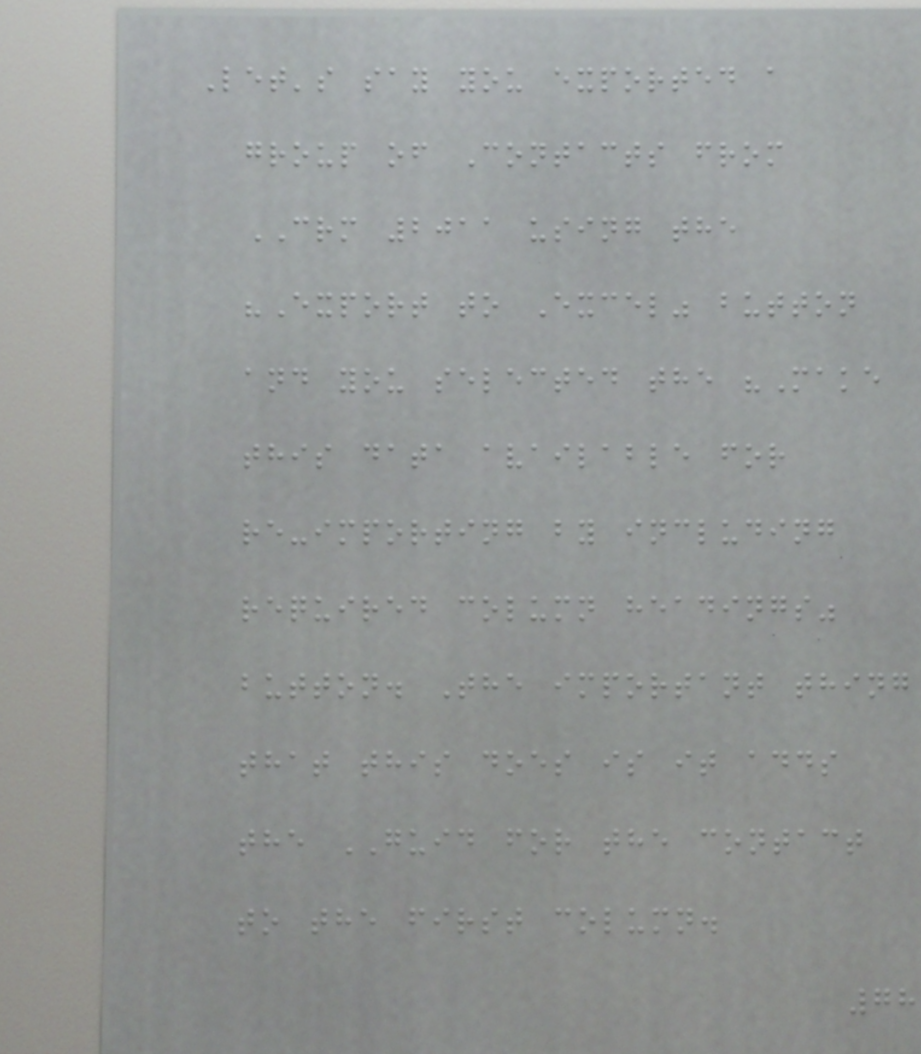Let's say you exported a
group of Contacts from
CRM 2011 using the
"Export to Excel" button
and you selected the "Make
this data available for
re-importing by including
required column headings"
button. The important thing
that this does is it adds
the GUID for the contact
to the first column.
78
